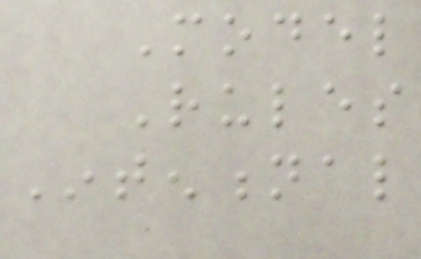Model
Rules
Intentional
